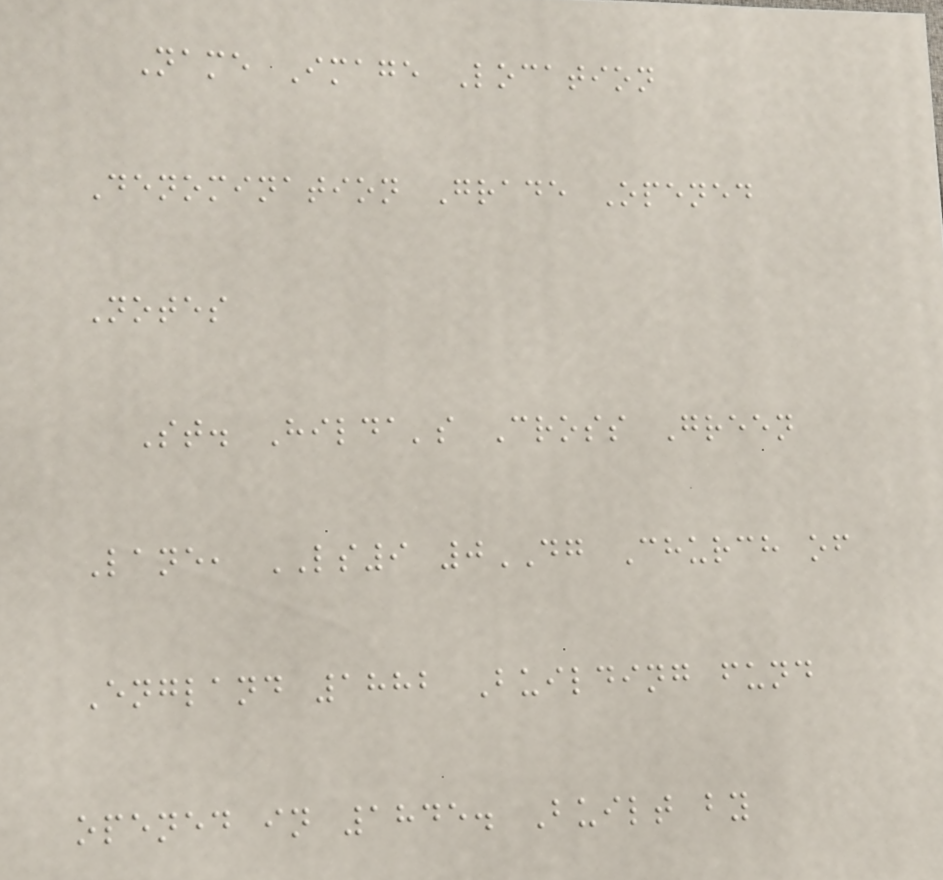Name Image Location
Denomination Grade Opened
Notes
St. Hilda's Cross Green
Lane, LS9 0DG Church of
England 1882 Building fund
opened in 1845. Built by
